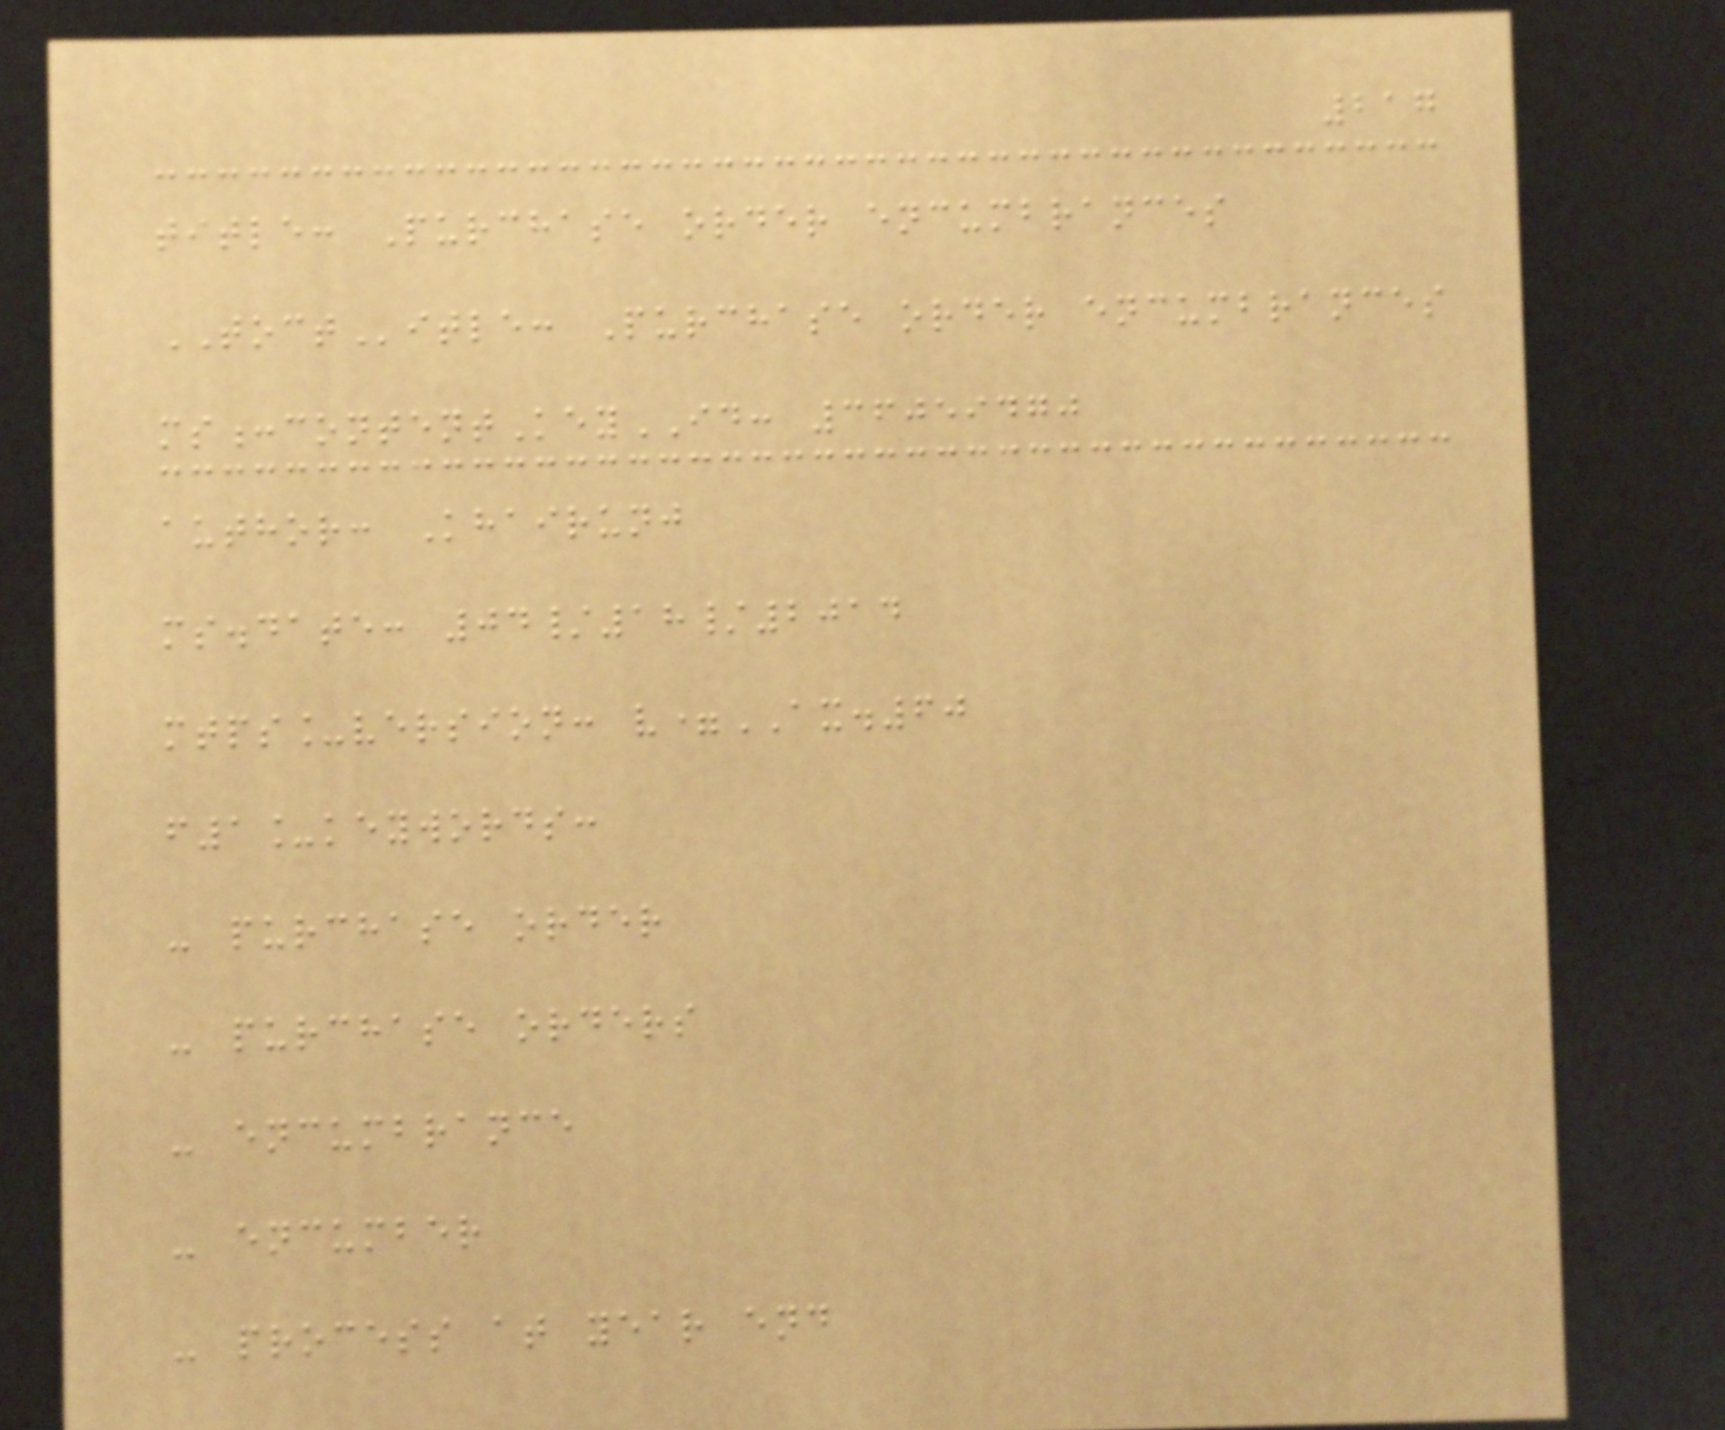217
title: Purchase order encumbrances
TOCTitle: Purchase order encumbrances
ms:contentKeyID: 36059470
author: Khairunj
ms.date: 04/18/2014
mtps_version: v=AX.60
f1_keywords:
- purchase order
- purchase orders
- encumbrance
- encumber
- process at year end
